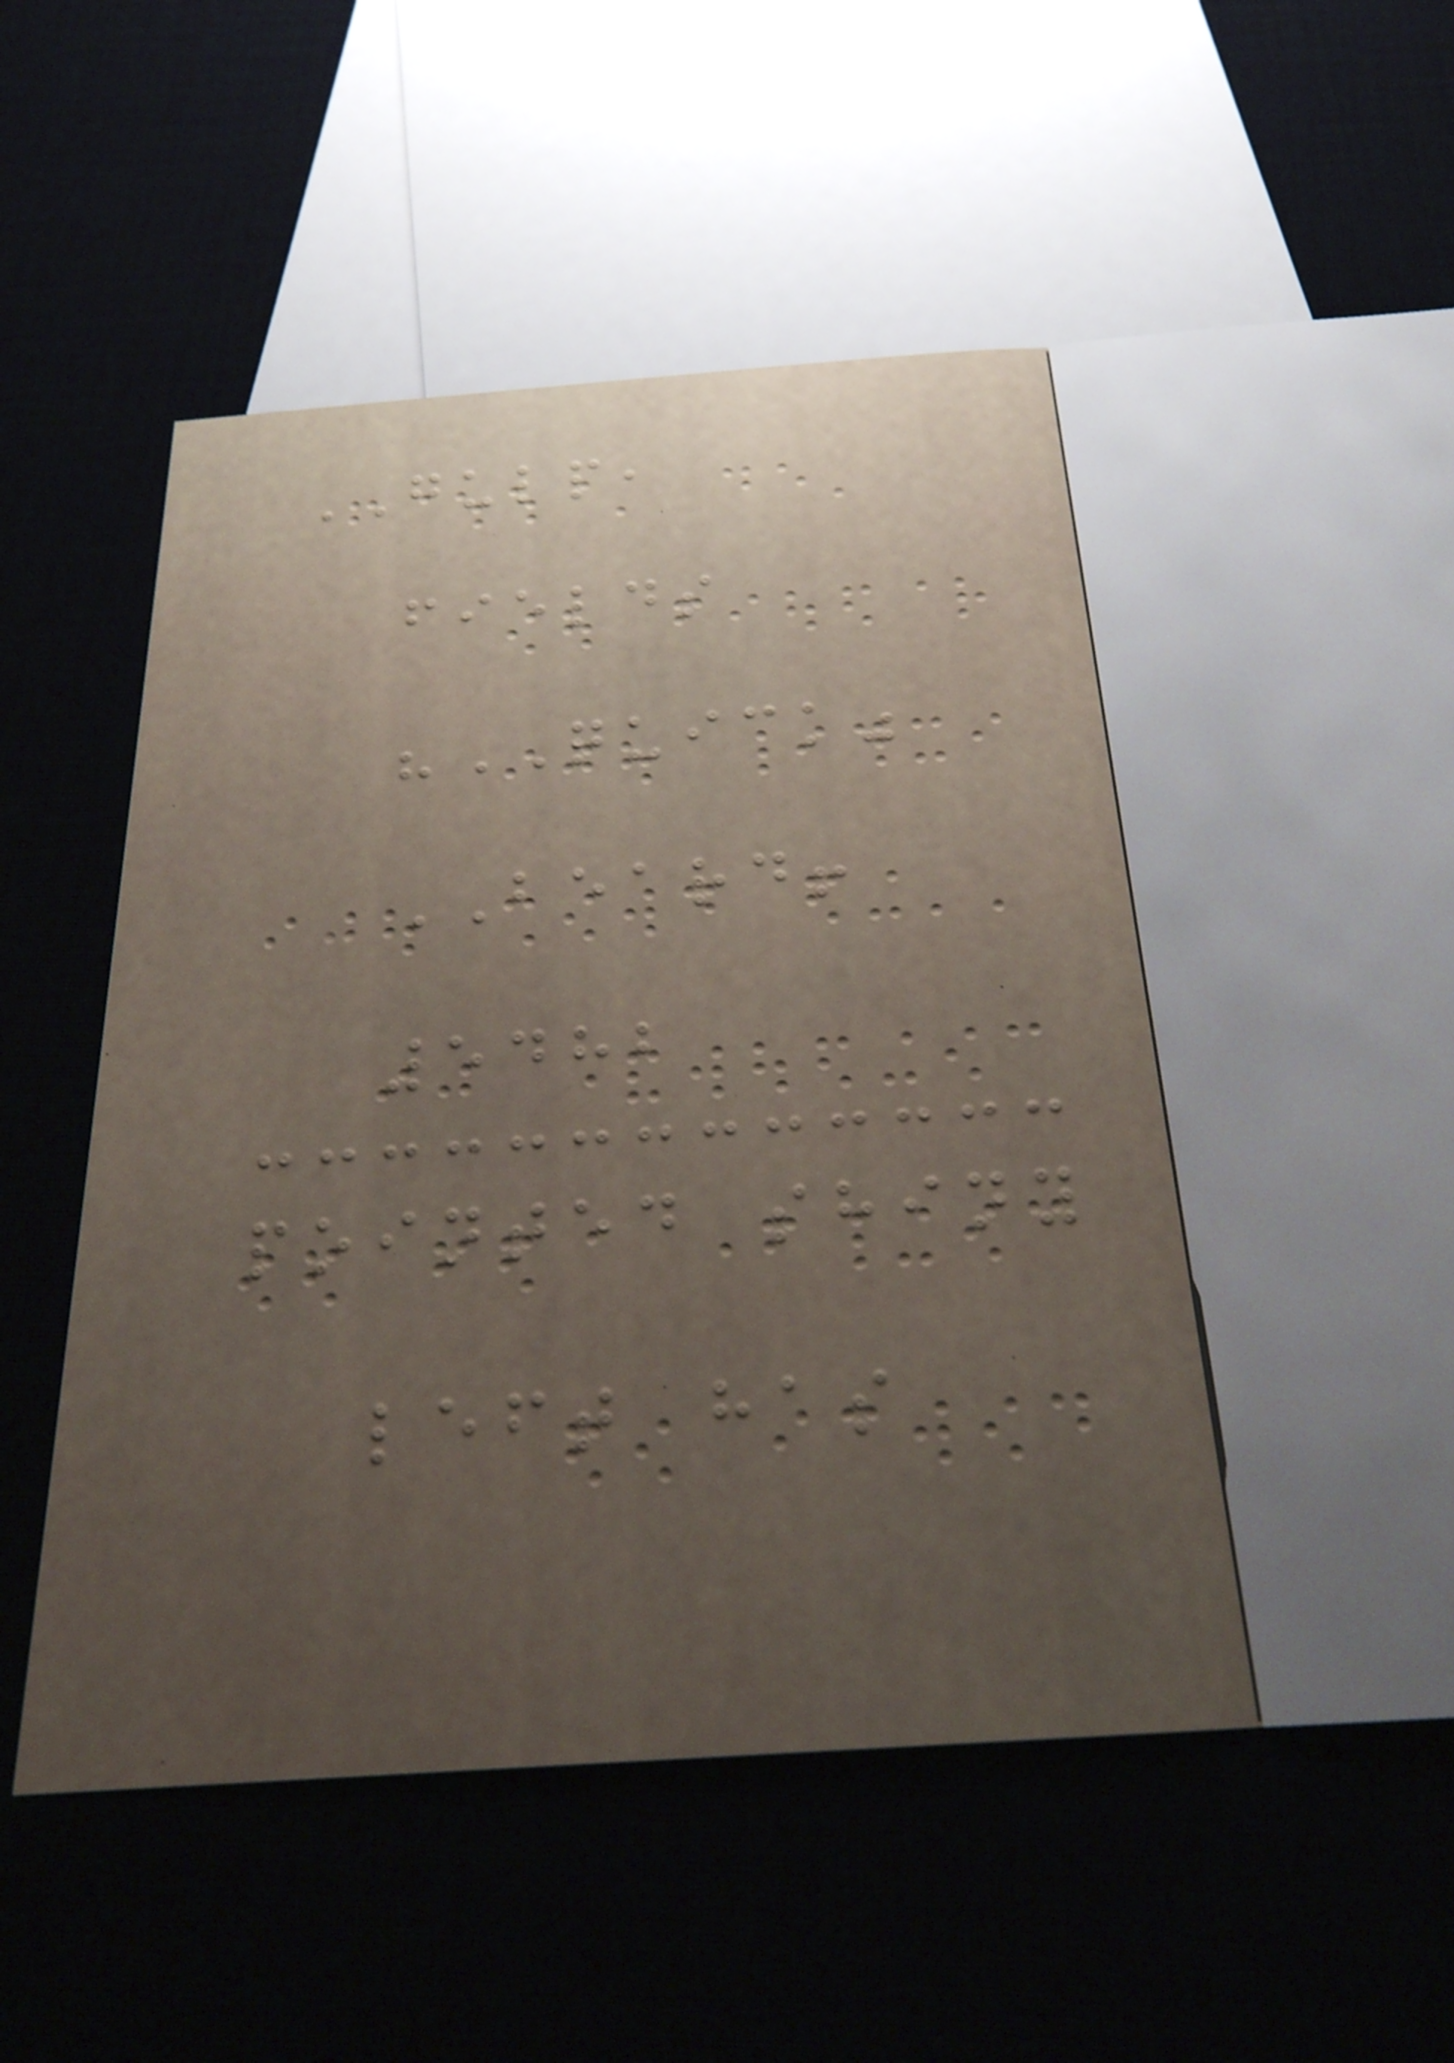GULP,
fields
"QUICK"
BEARD!
5482
pointed shiny
left has
